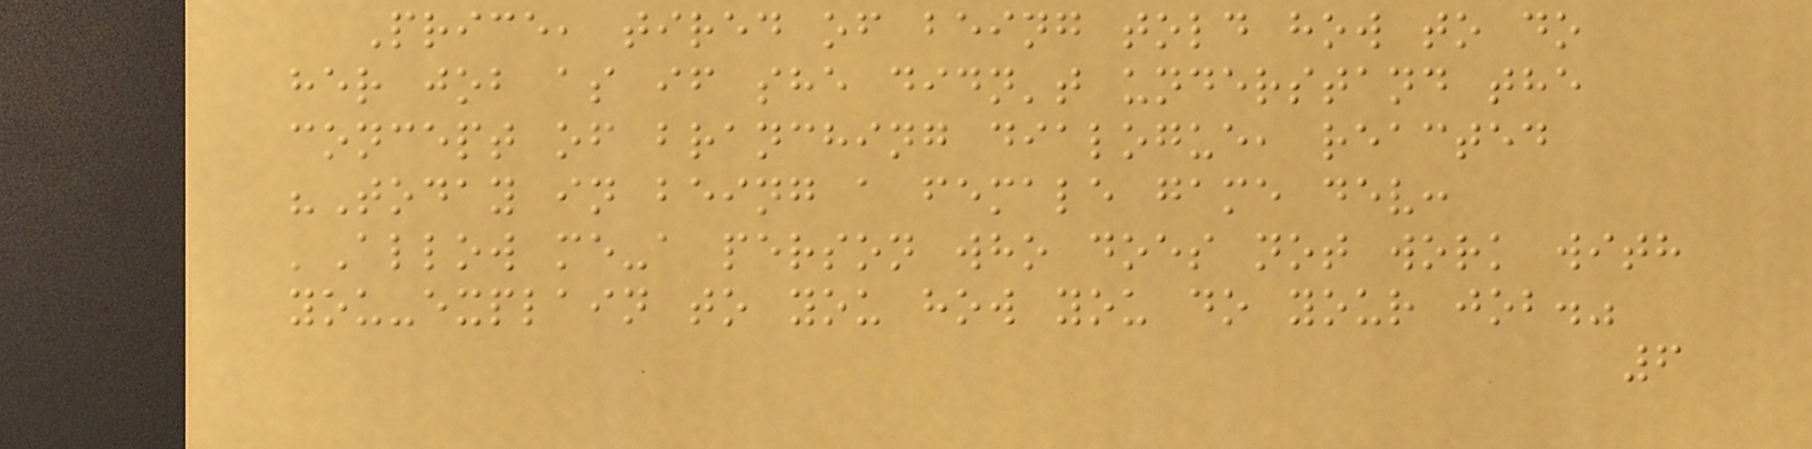Price, tired of being told how to do
her job as if she didn't understand the
concept of branching dialogue, reacted
"Today in being a female game dev:
'Allow me-a person who does not work with
you-explain to you how you do your job."
6
